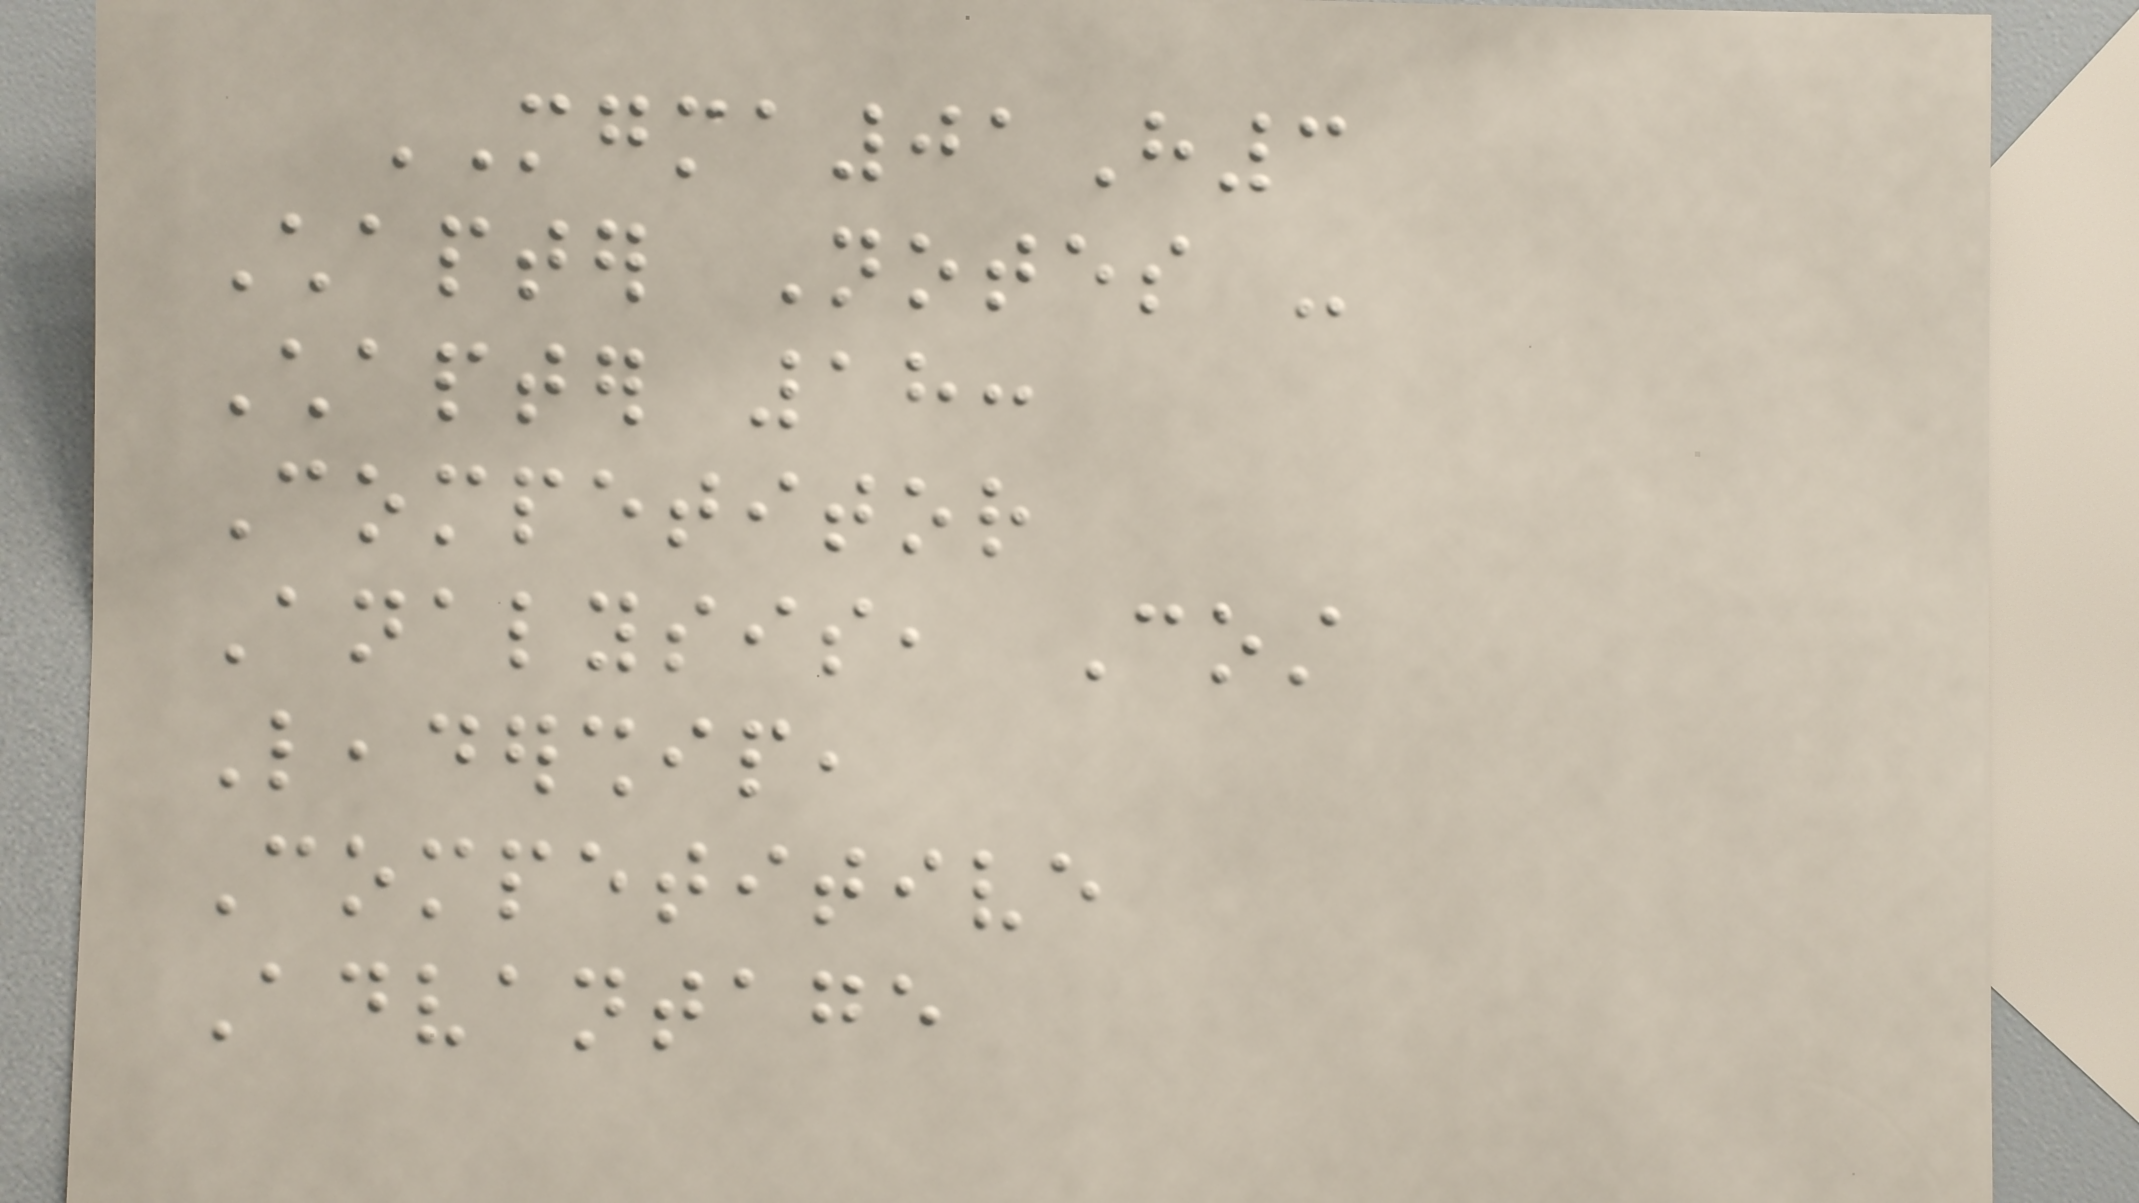MGMA01H3
Chapter Notes -
Chapter 18:
Competitor
Analysis, Cost
Leadership,
Competitive
Advantage
